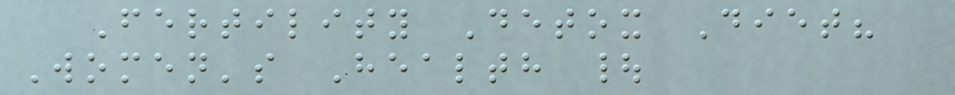Fertility Detox Diet?
Women's Health |
